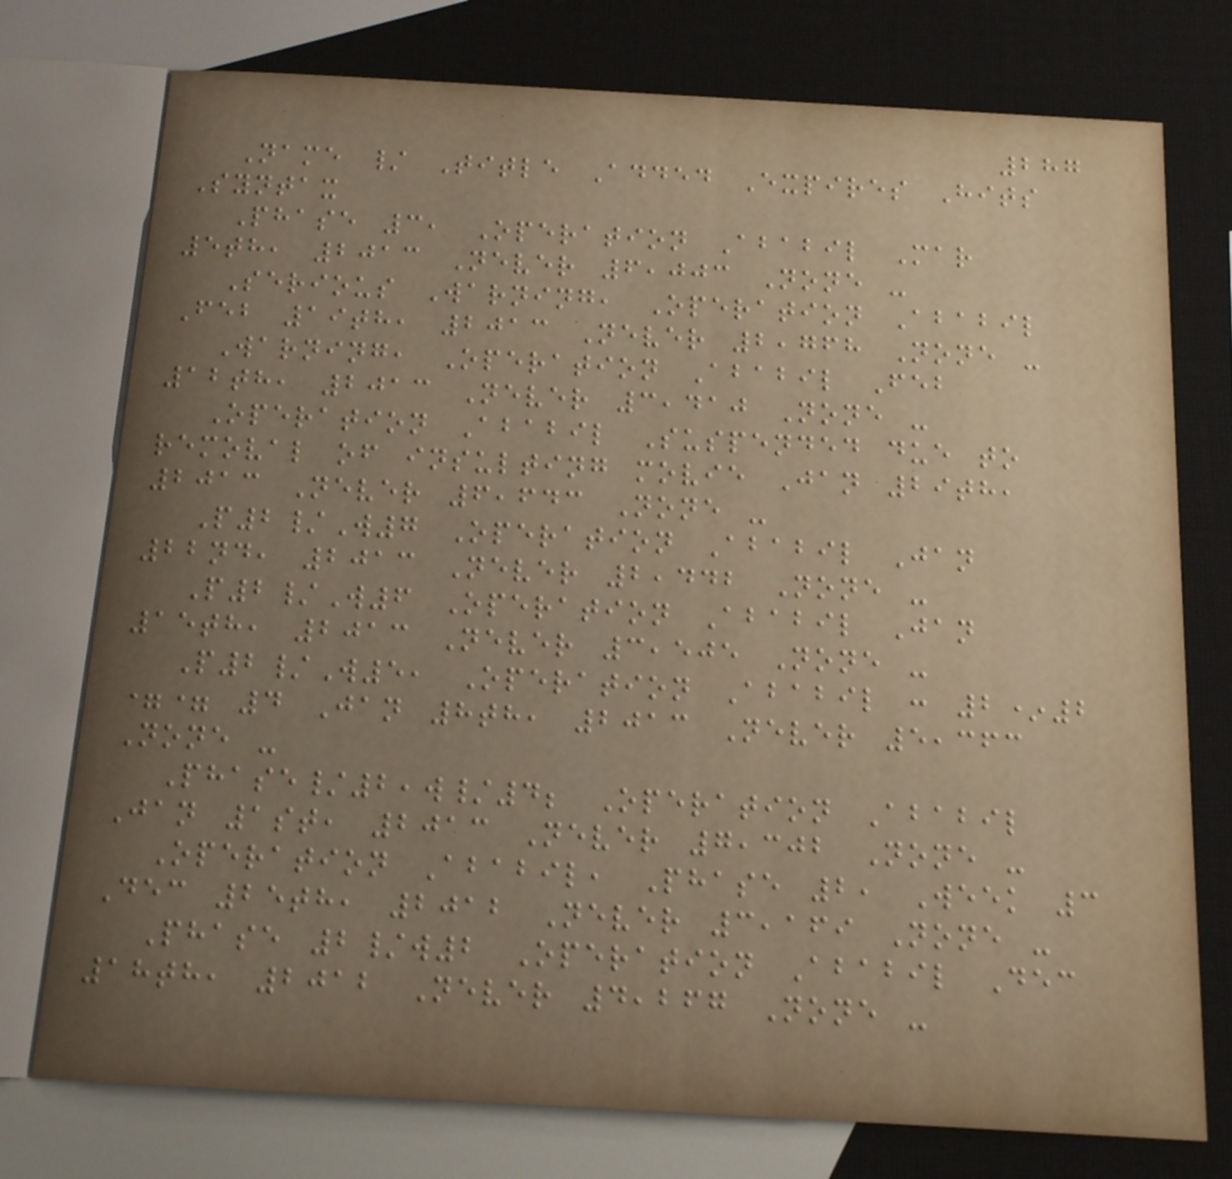287
Name / Title Added Expires Hits
Syntax
Phase 3, Operation Ababil Mar
5th, 2013 Never 6,003 None -
Serious Warning, Operation Ababil
Feb 19th, 2013 Never 2,768 None -
Warning, Operation Ababil Feb
12th, 2013 Never 3,410 None -
Operation Ababil Suspended due to
removal of insulting movie Jan 29th,
2013 Never 6,643 None -
P2/W7 Operation Ababil Jan
22nd, 2013 Never 2,442 None -
P2/W6 Operation Ababil Jan
15th, 2013 Never 3,505 None -
P2/W5, Operation Ababil : 2*2
== 4 Jan 8th, 2013 Never 5,363
None -
Phase/2,w/4; Operation Ababil
Jan 1st, 2013 Never 7,302 None -
Operation Ababil, Phase 2, Week 3
Dec 25th, 2012 Never 3,169 None -
Phase 2/w2 Operation Ababil Dec
18th, 2012 Never 4,267 None -
